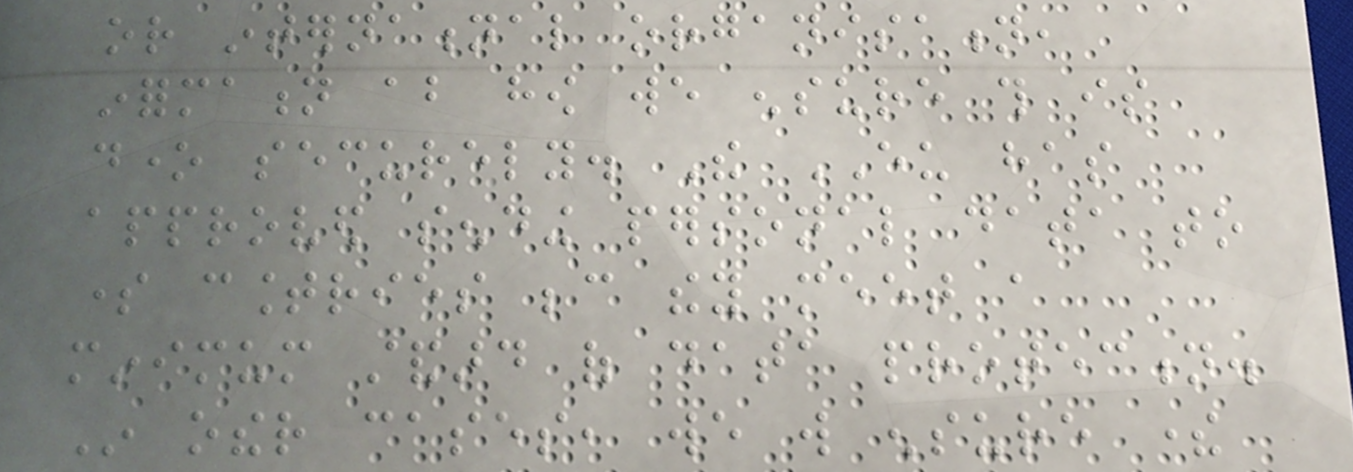or international organisation,
information about how we ensure this is
done securely. The EU has
approved sending personal data to
some countries because they meet a
minimum standard of data protection.
In other cases, we will ensure there
